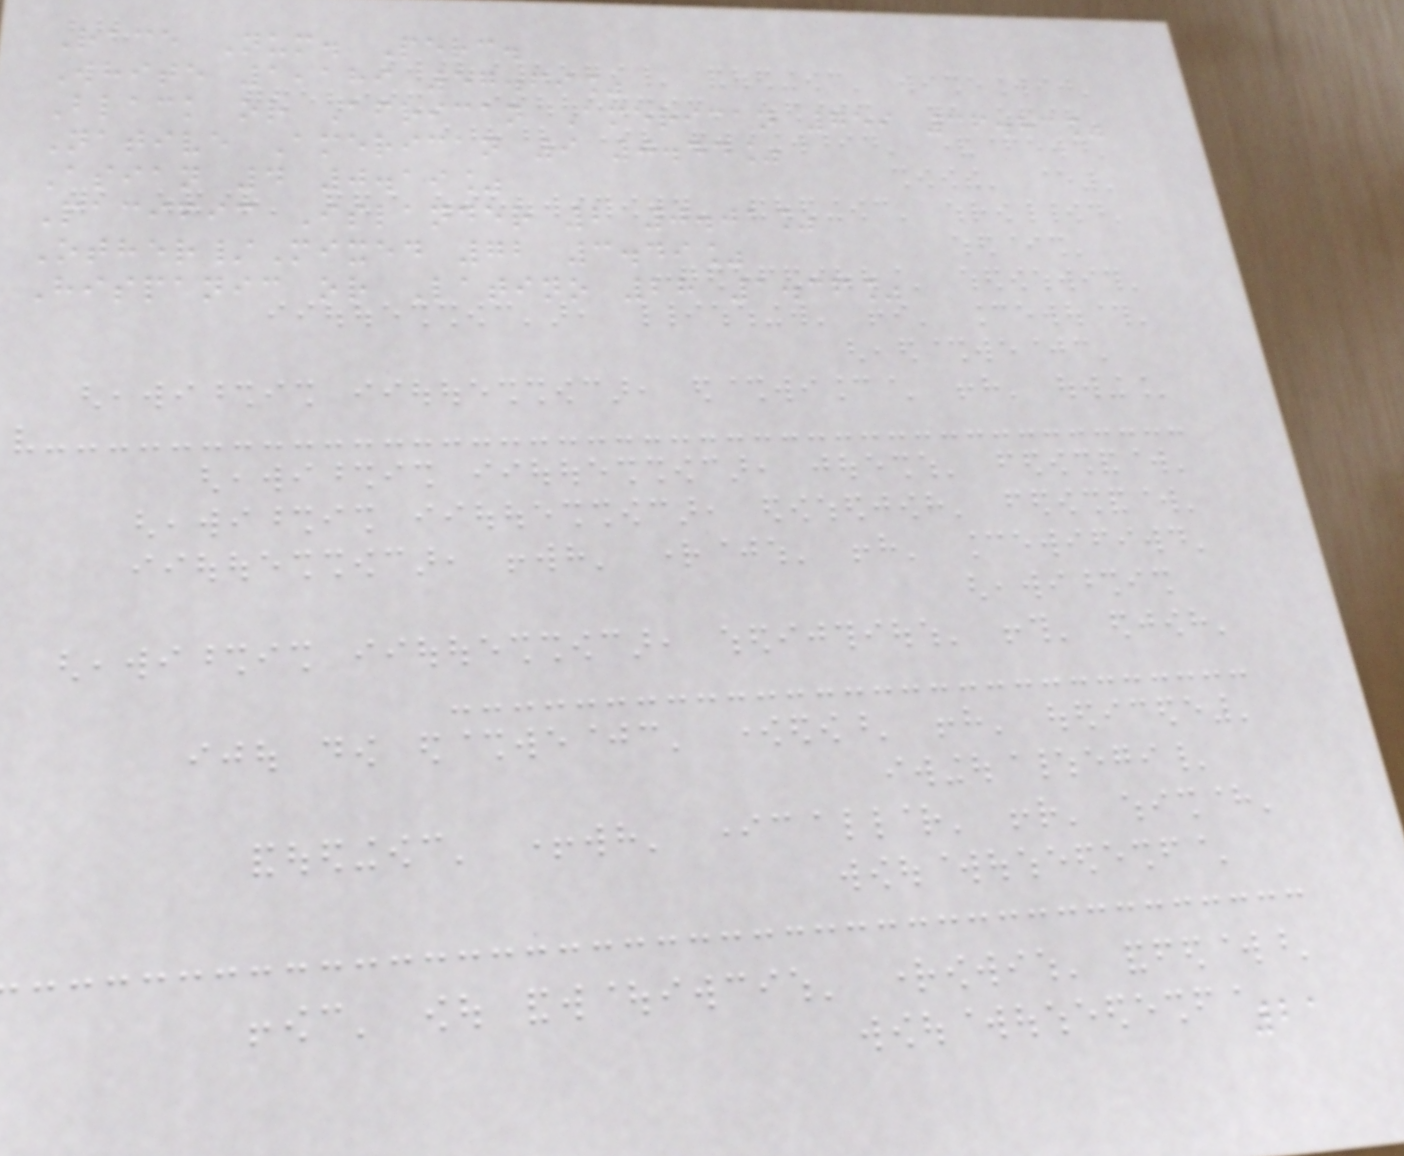Race Num. Perc.
White 1,189 57.69%
Black or African American 759 36.83%
Native American 9 0.44%
Asian 4 0.19%
Pacific Islander 2 0.01%
Other/Mixed 72 3.49%
Hispanic or Latino 28 1.36%
21
